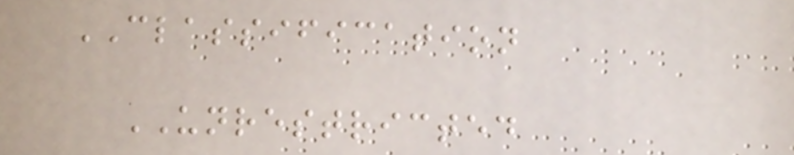CLASSIFICATION
UNRESTRICTED
